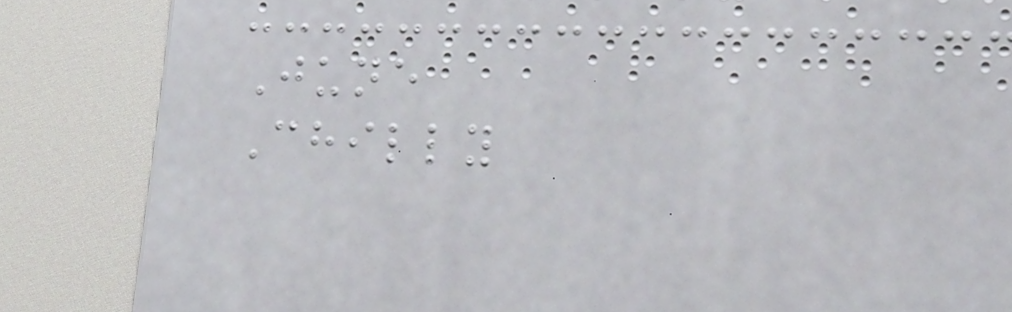June
Chilly
